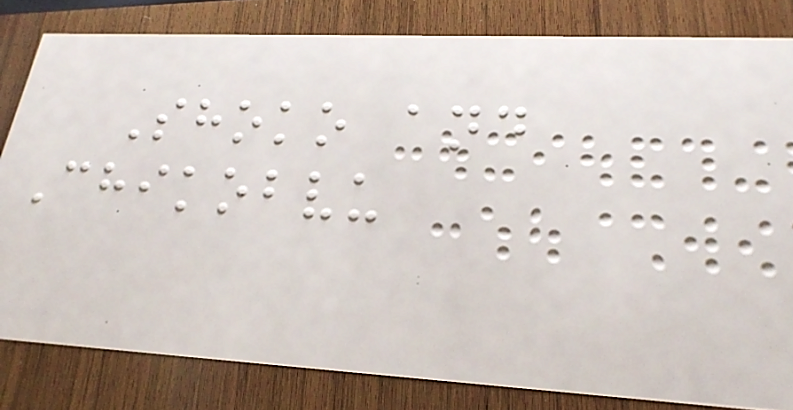Shoko and
Chikobvu
